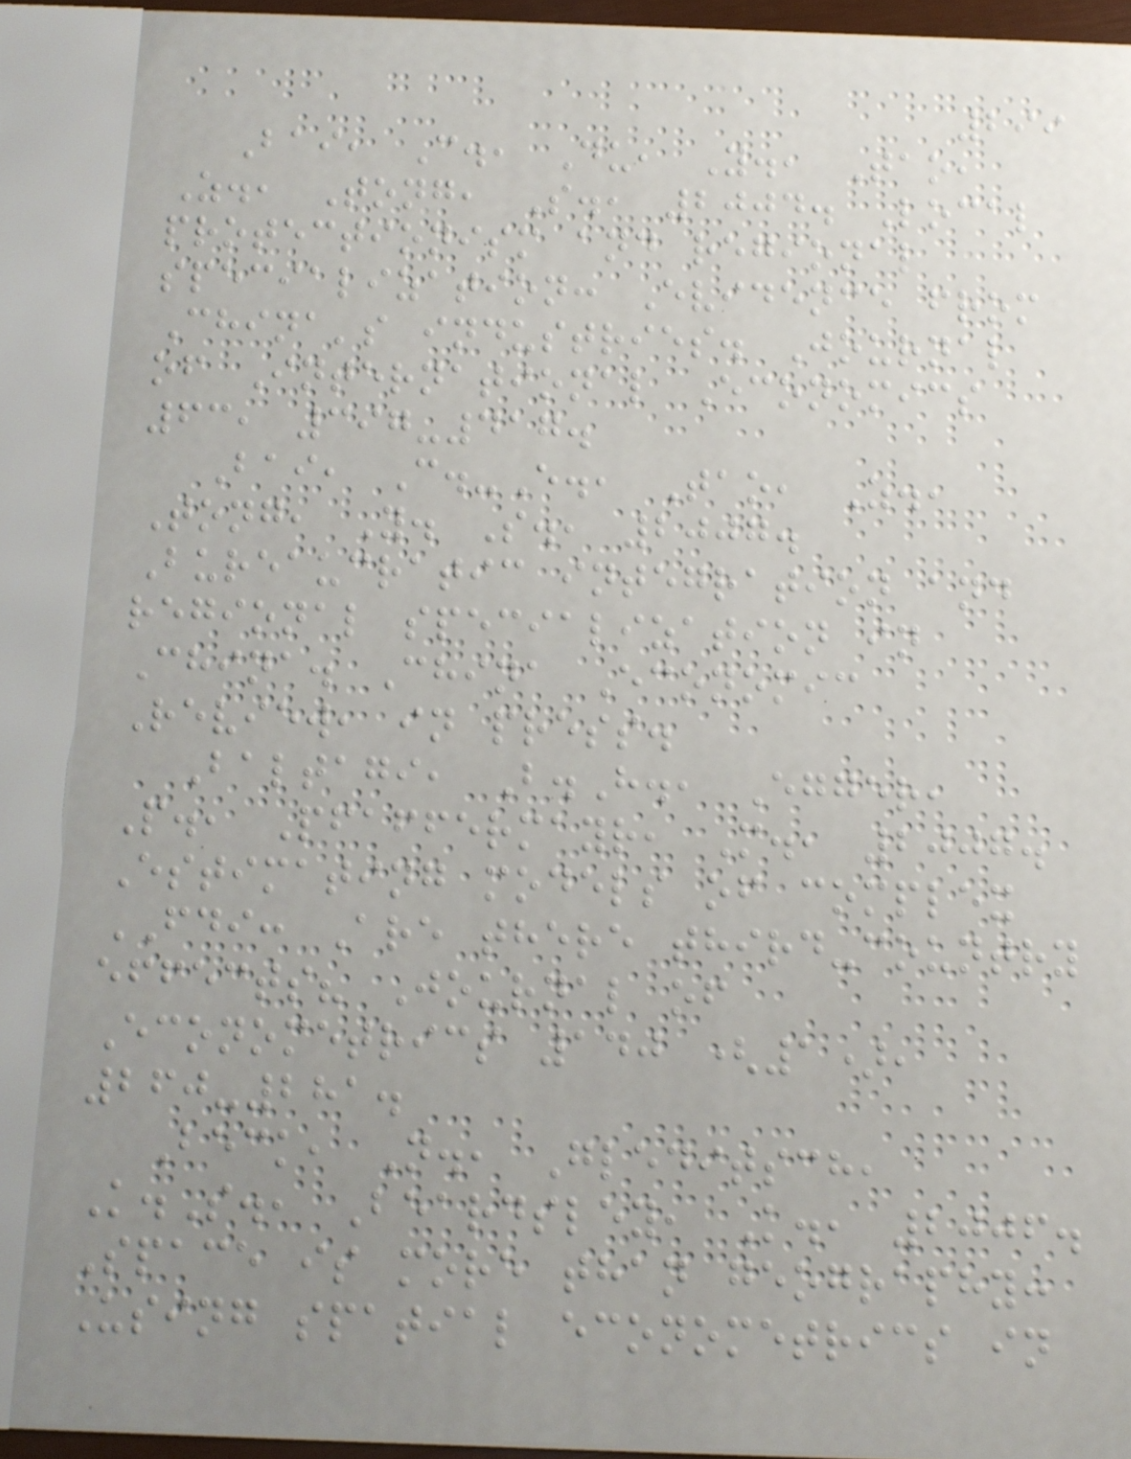299
Bai, C., Du, Y., Tao,
Z., Tong, S., 2004. Local
protectionism and regional
specialization: Evidence from
China's industries. Journal
of International Economics
63, 397-417.
Bai, C.-E., Tao, Z.,
Tong, Y. S., 2007.
Bureaucratic integration and
regional specialization in
China. China Economic
Review, in press.
Baltagi, B.H., Egger,
P., Pfaffermayr, M., 2007.
Estimating models of complex
FDI: Are there third-country
effects? Journal of
Econometrics 140 (1),
260-281.
Beck, N., Gleditsch,
K.S., Beardsley, K., 2006.
Space is more than geography:
Using spatial econometrics in
